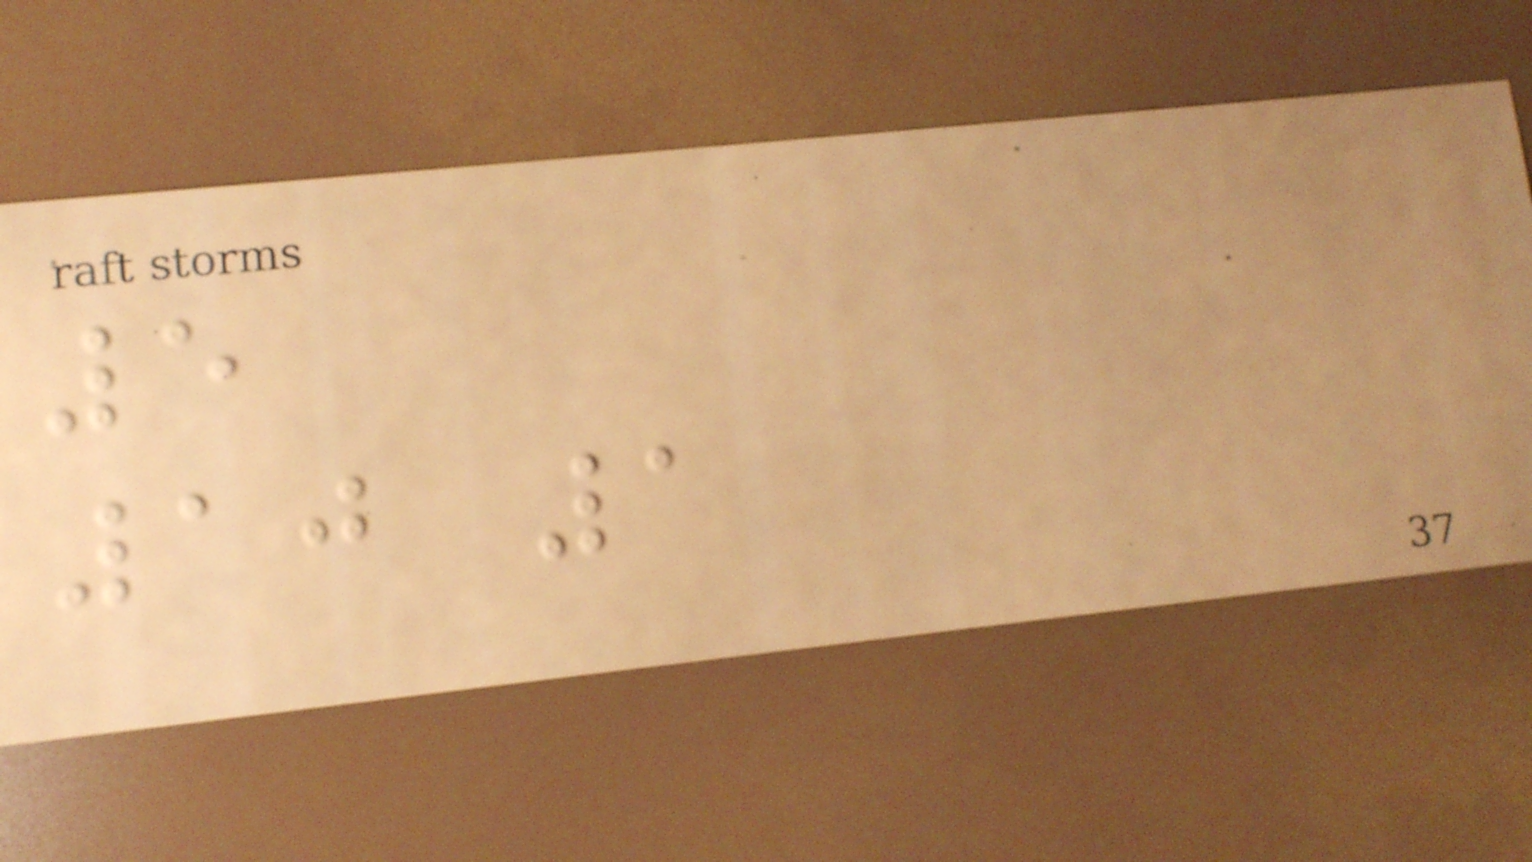5
10 1
